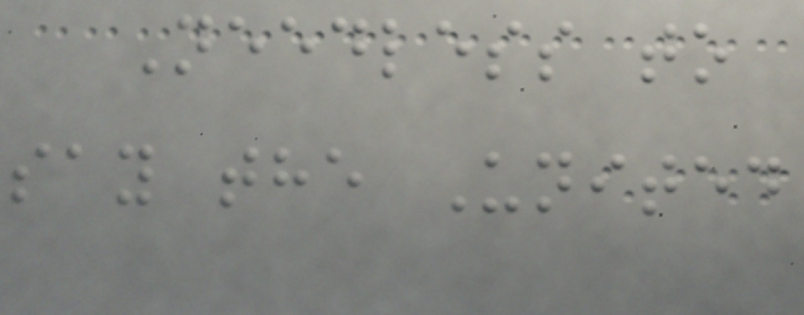Needless to
say the United
